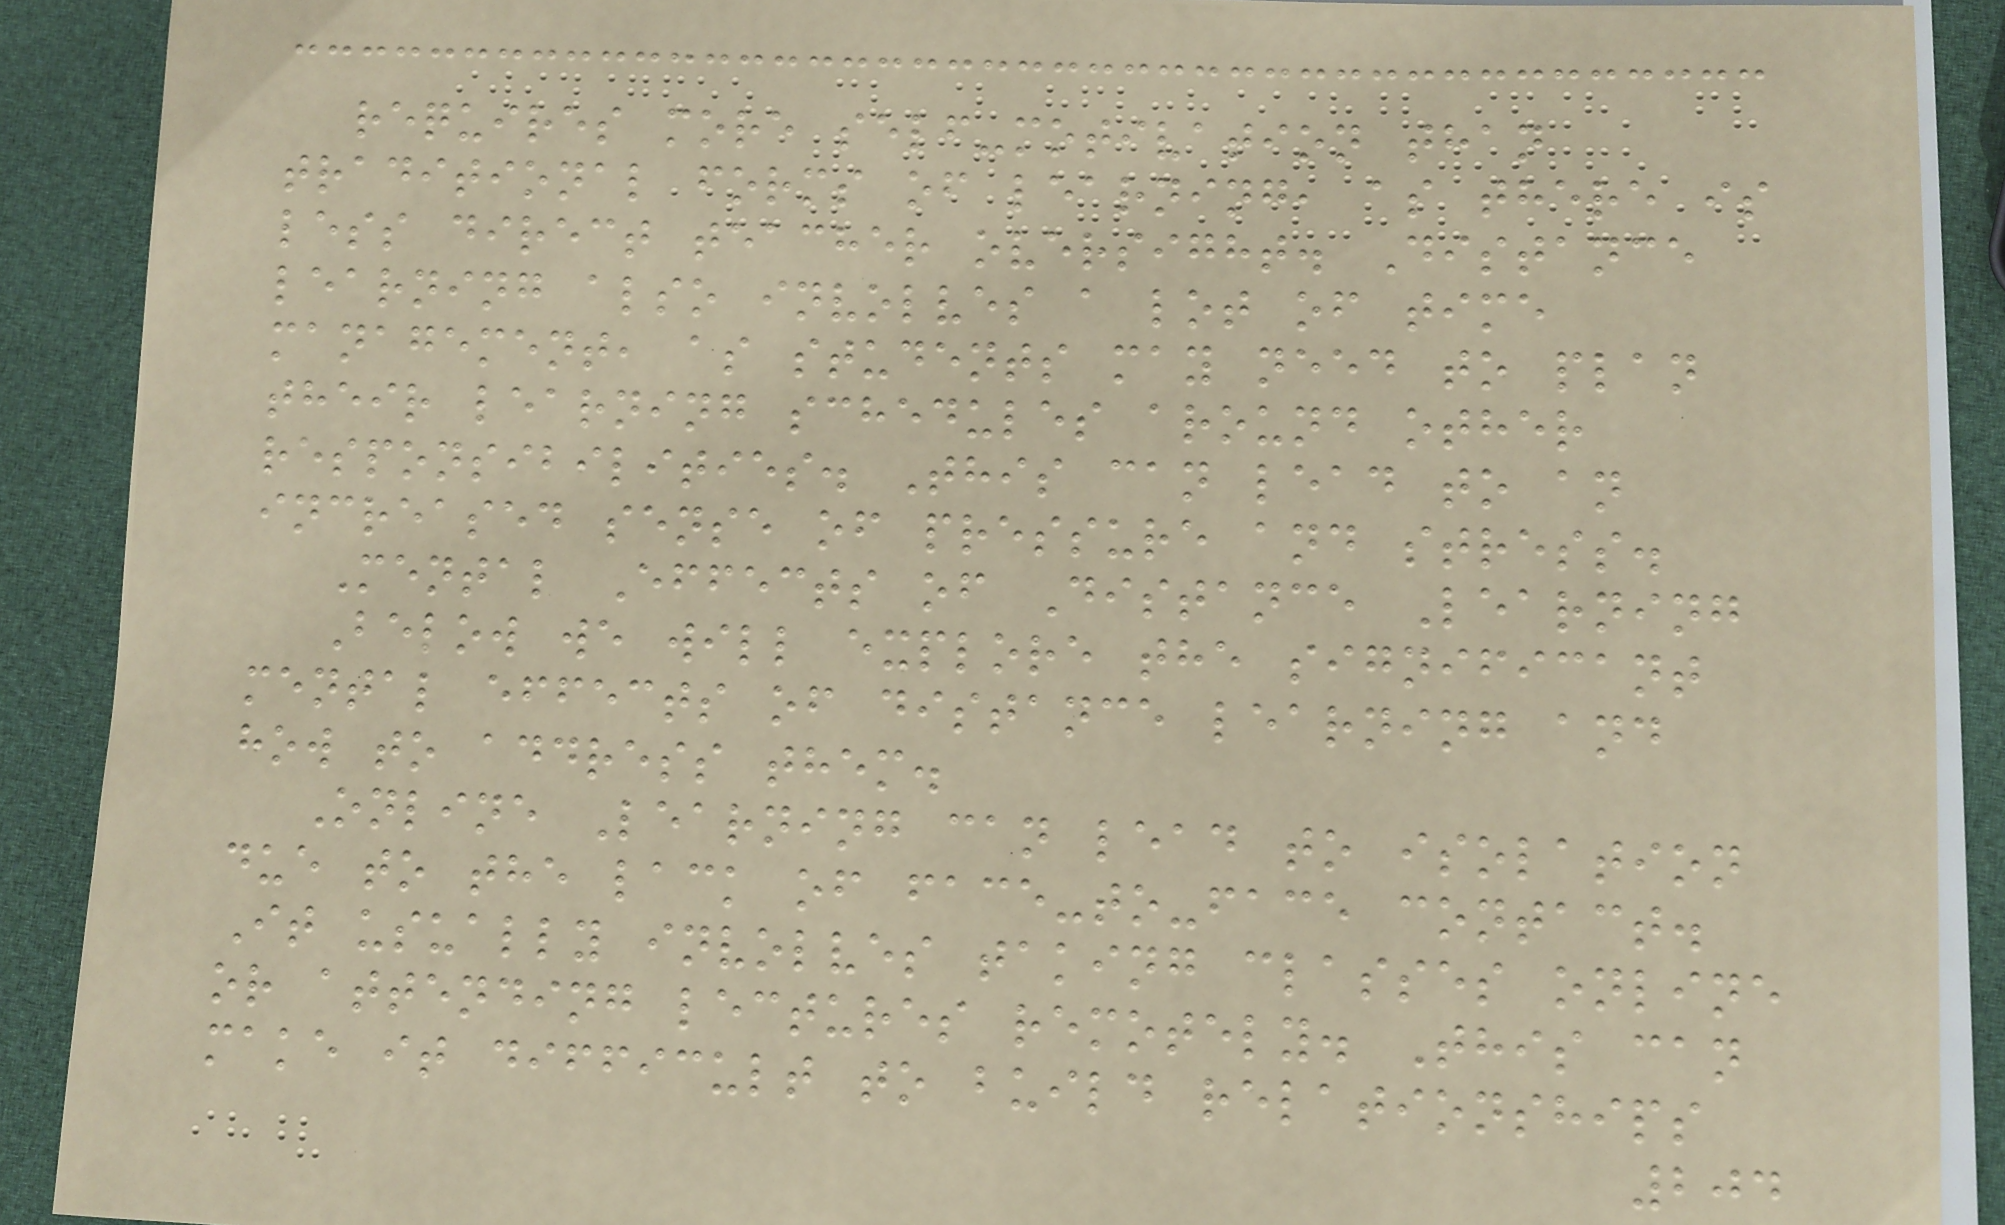requires more self-motivation than
traditional forms of learning, as there is
less direct teacher oversight. Distance
learning also involves a lot of time
management, as students may need to plan
their learning schedules around other
responsibilities. This can lead to an
increased sense of pressure and stress.
Mental Effects of Distance Learning
Below we will explore the significant
mental effects of distance learning and
how to address them.
Online Learning can lead to isolation
due to the lack of face-to-face contact.
It usually involves taking classes online
or attending lectures remotely. This can
make it difficult to build relationships
204
